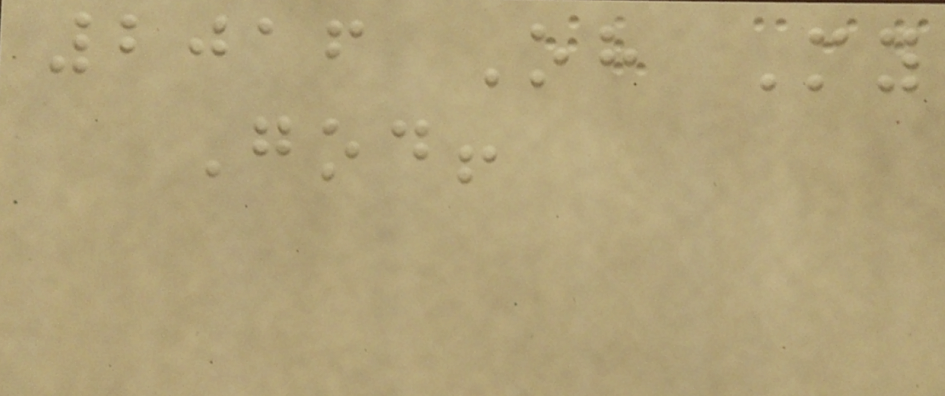2016 Oh My
God!
